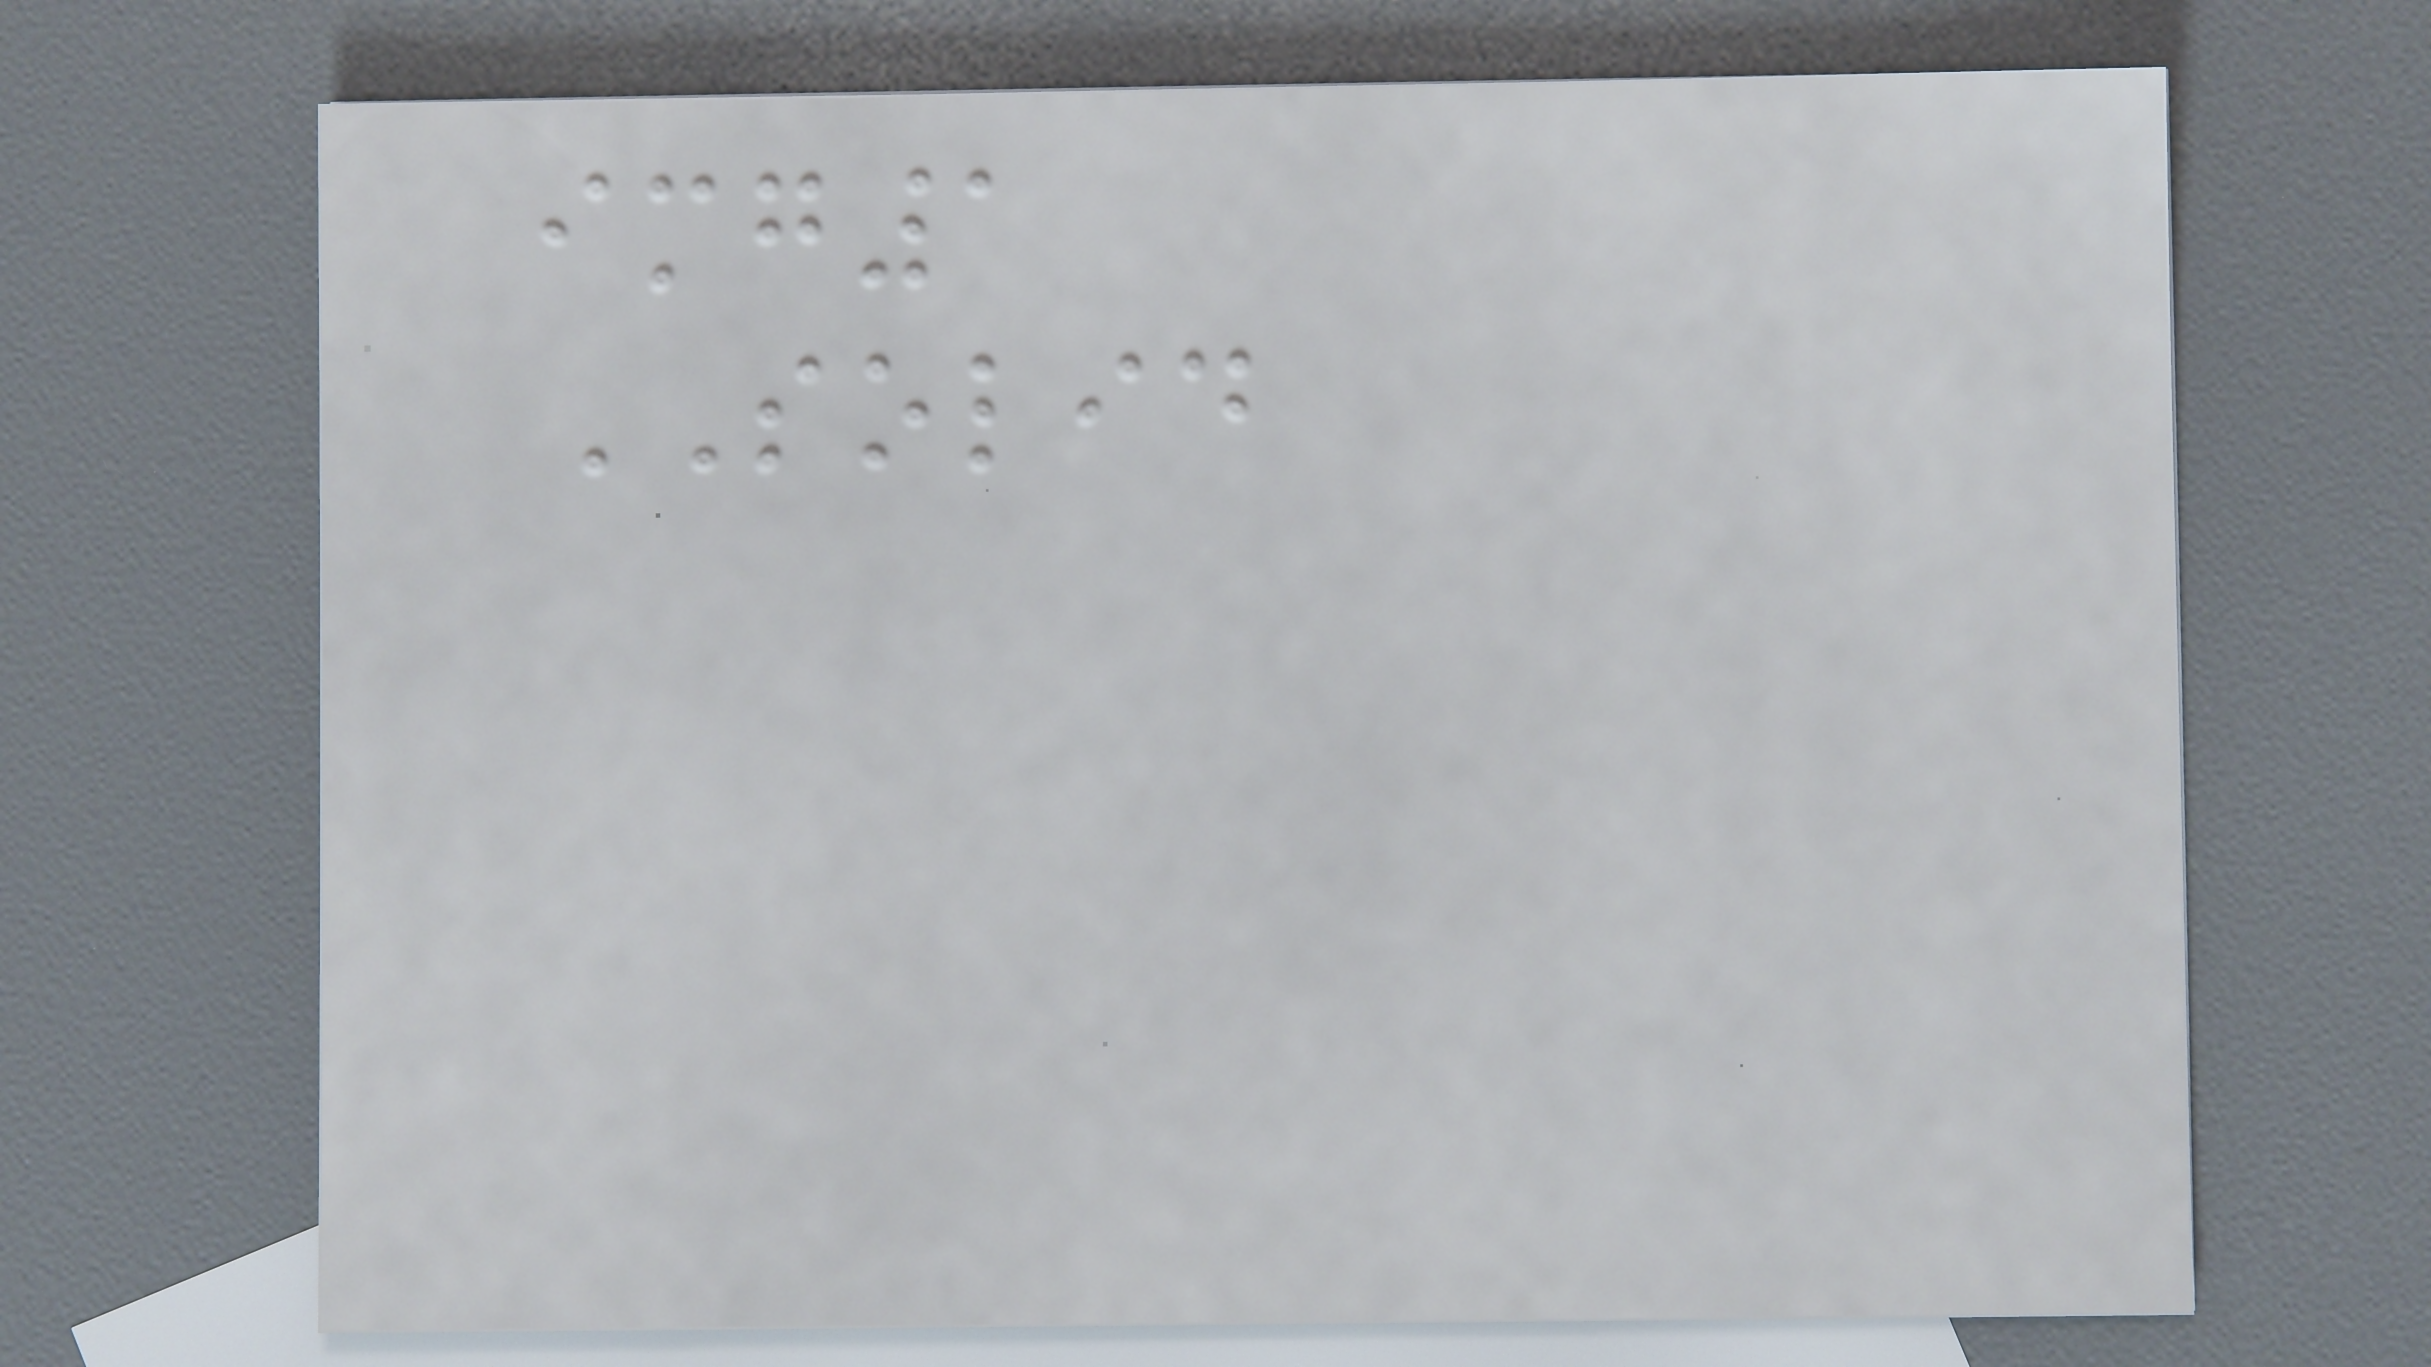img1
SOLID
